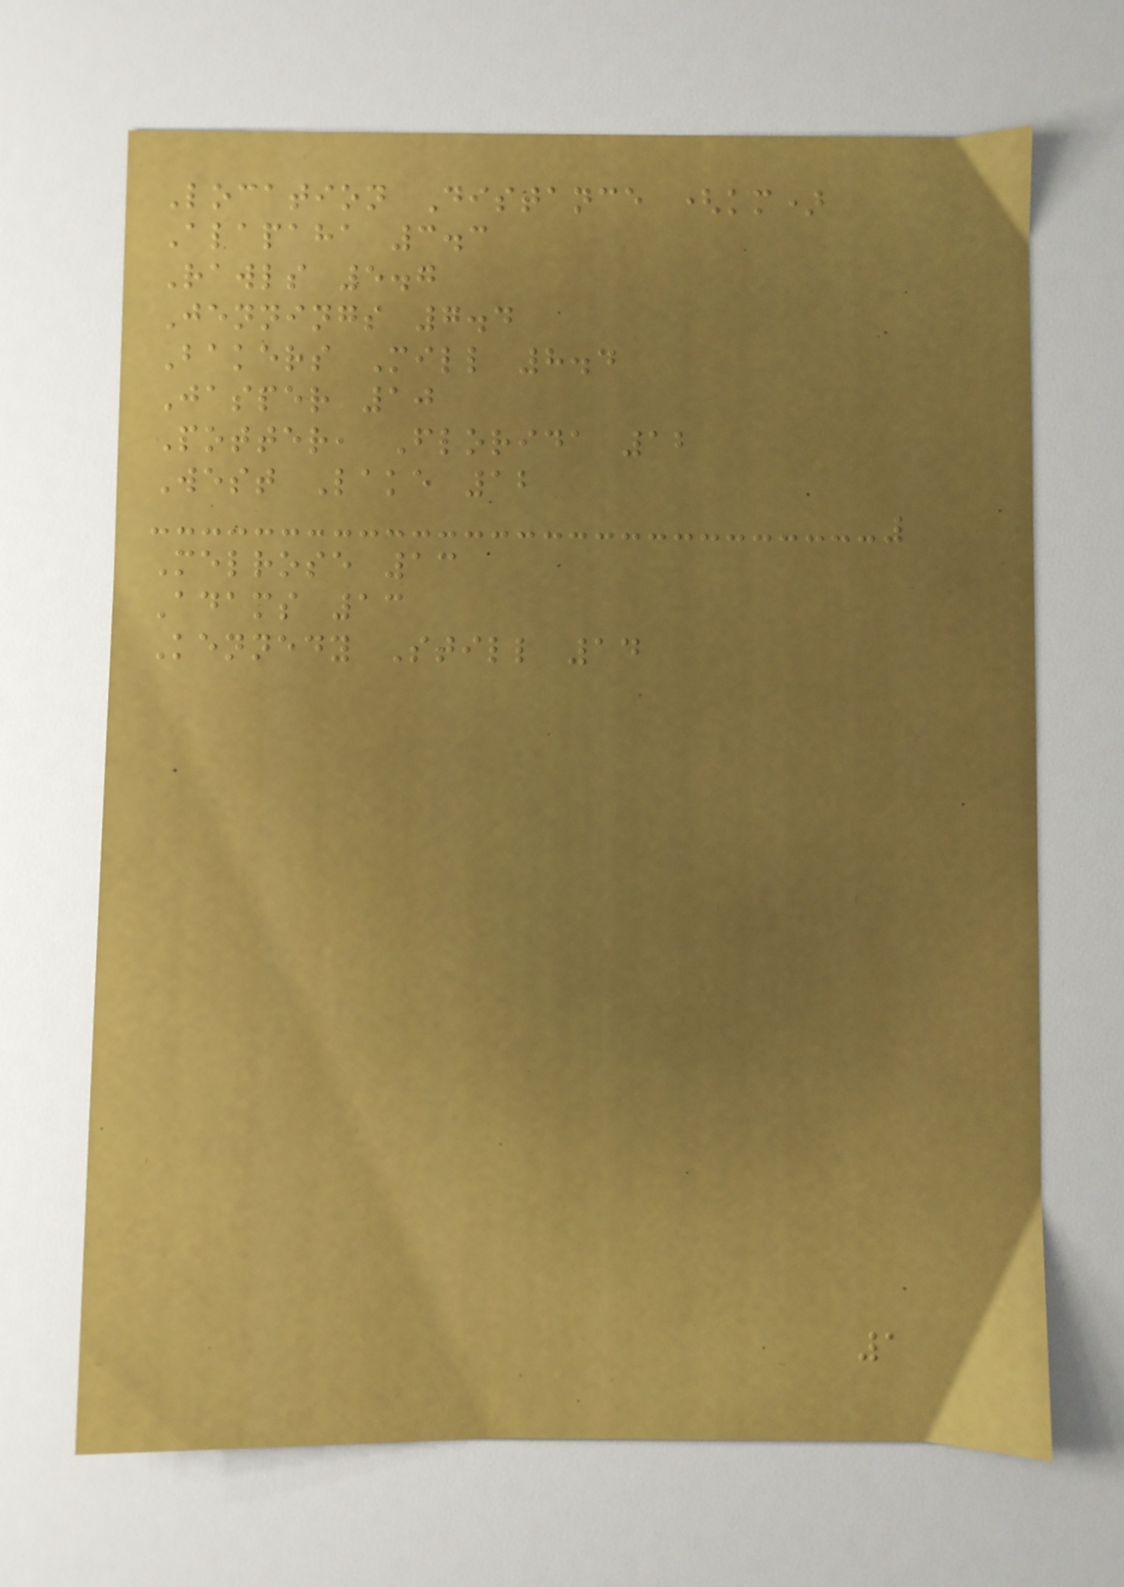Location Distance (km)
Alapaha 3.3
Rawls 5.7
Jennings 7.4
Bakers Mill 8.4
Jasper 10
Potter, Florida 12
West Lake 12
Melrose 13
Adams 13
Kennedy Still 14
1
